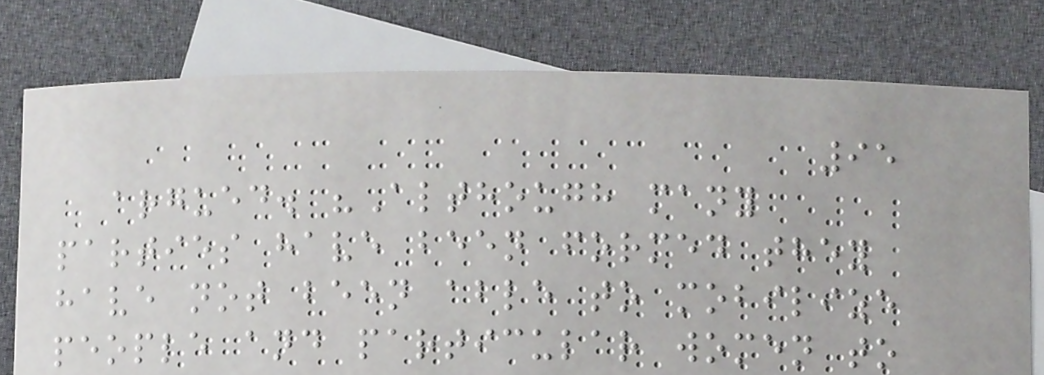95
argued. "Although many
parties have been formed they
have not been able to mobilize
people and particular women to
